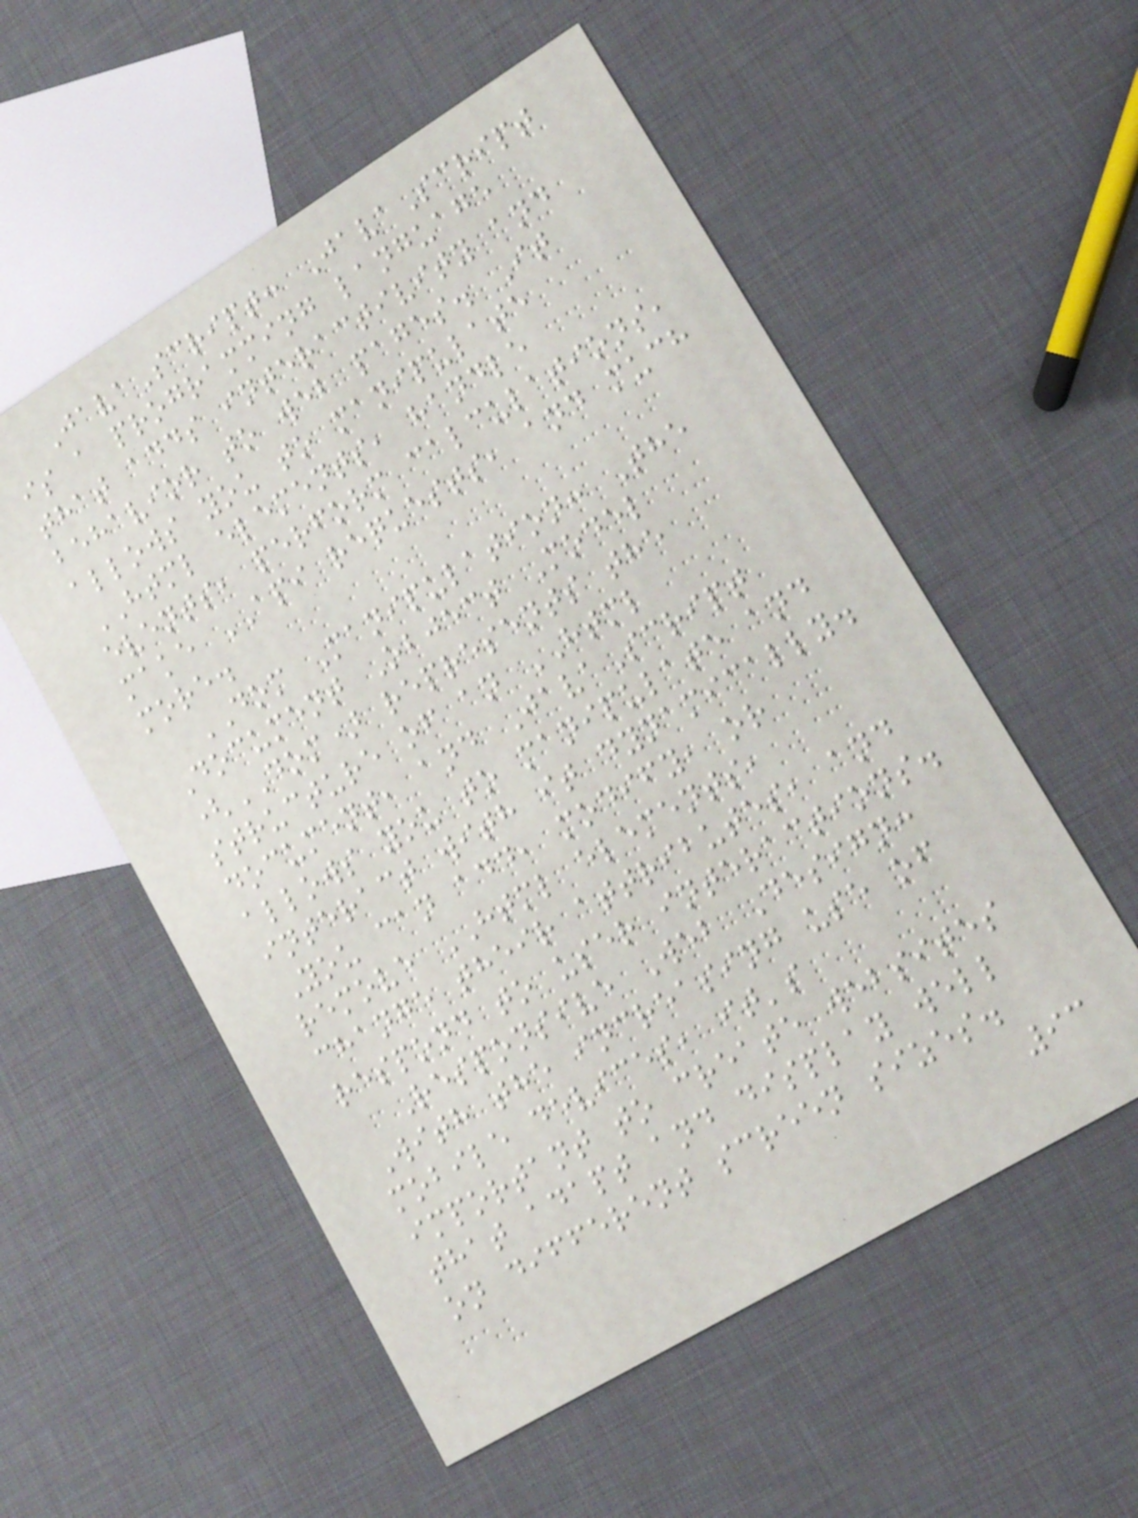JavaScript: JavaScript
is a programming language
that adds interactivity and
behavior to web pages. It
allows you to manipulate
HTML elements, handle
events, perform calculations,
make API requests, and much
more.
DOM Manipulation: The
Document Object Model
(DOM) represents the
structure of an HTML
document, and JavaScript
allows you to manipulate and
interact with it dynamically.
You can add, modify, or
remove HTML elements,
change their attributes, and
respond to user interactions.
Responsive Web Design:
With the increasing use of
mobile devices, it's
important to create websites
that adapt and display well
on different screen sizes.
93
